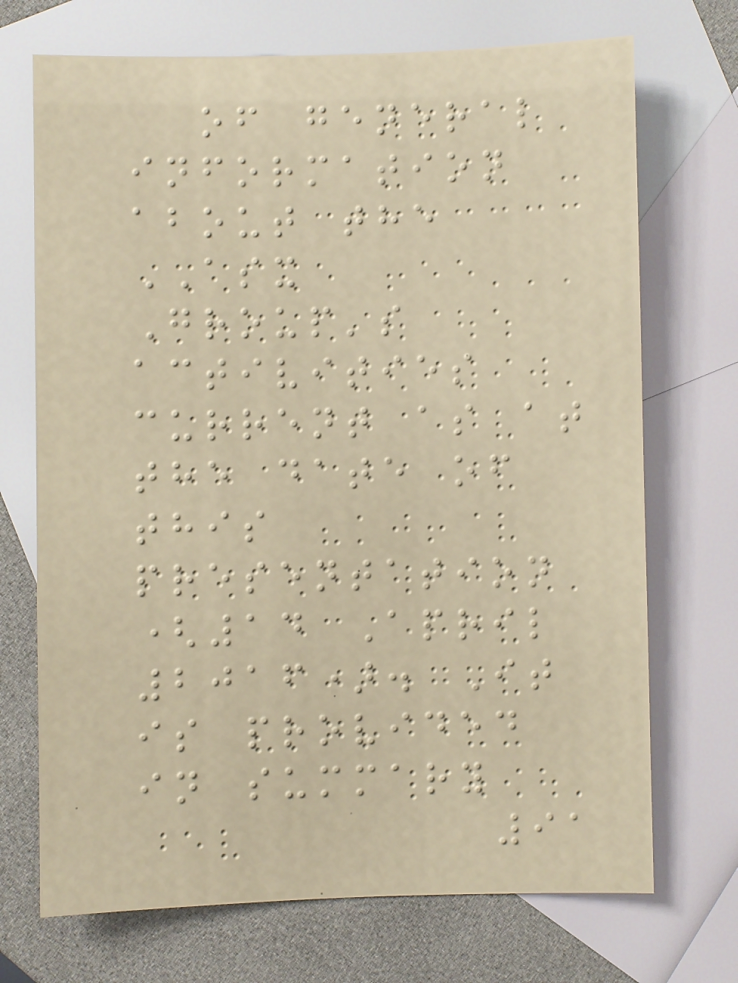of general
information
about the
ASX
Group's
activities
current as at
the date of
this
presentation
(14 April
2016). It
is provided
in summary
91
